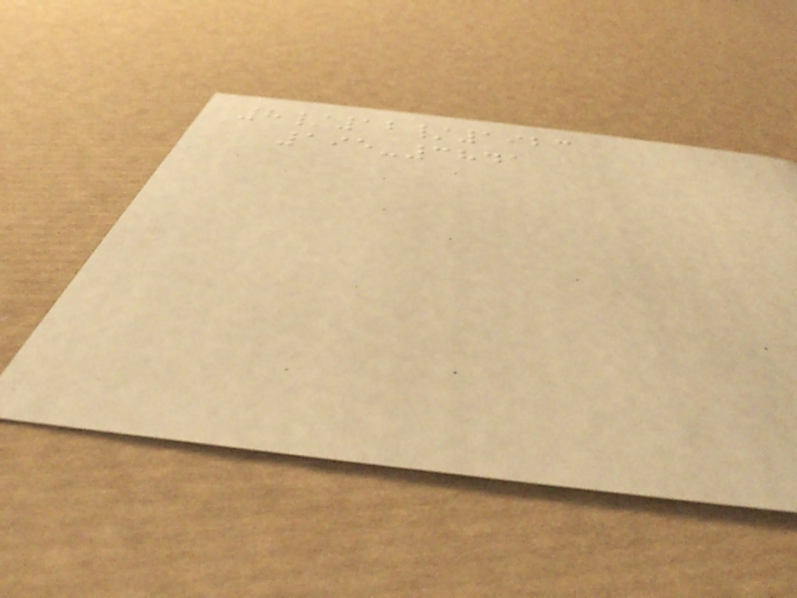8/12/1923
195-3841
